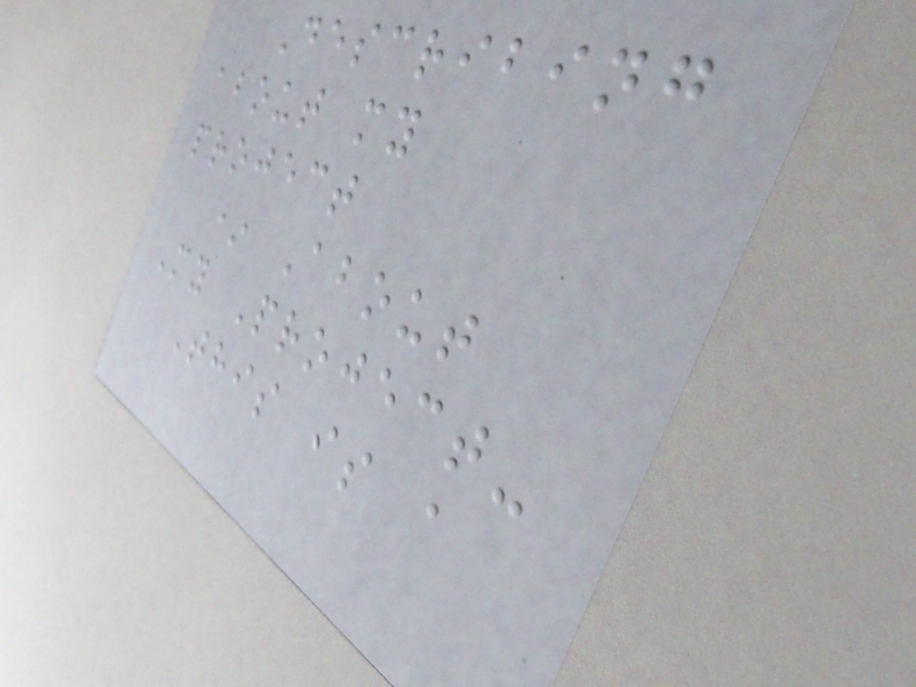Describing
about my
project
* About
My Project-
This is a
